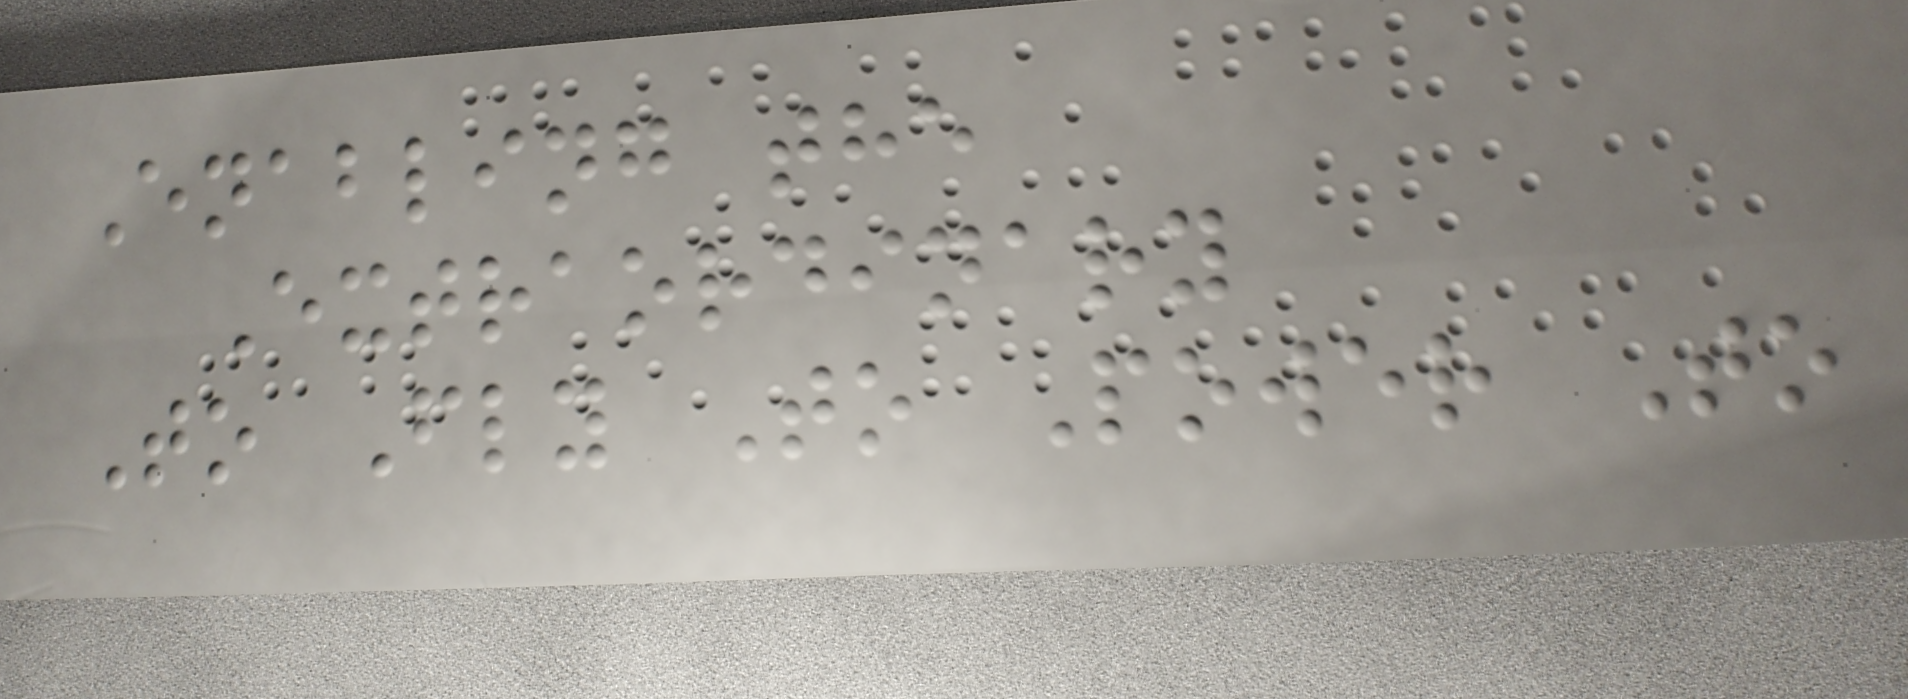Enabling the
Extraordinary
To Fly To Power To
